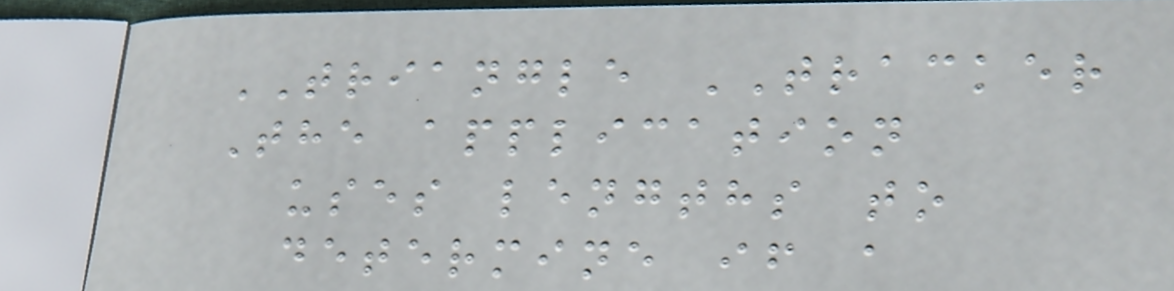TRIANGLE TRACKER
The application
uses lengths to
determine if a
